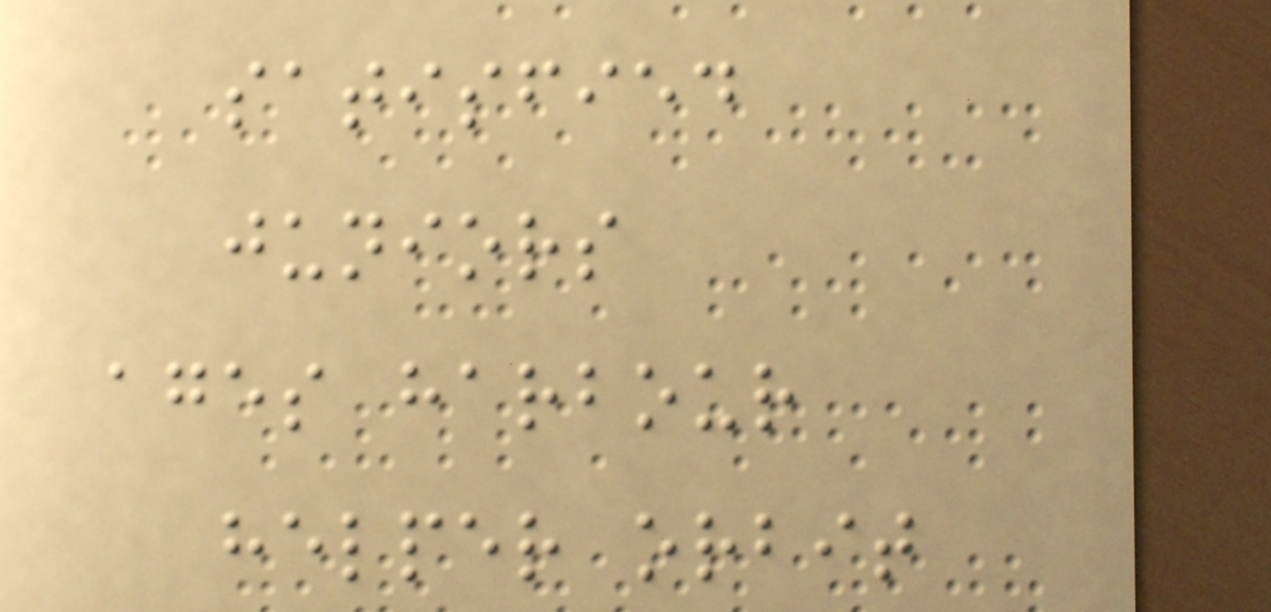satisfied
juniors
ages harbour
helper orbit
